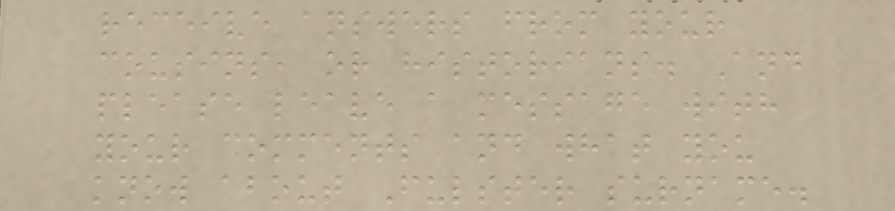receive answers from your
cousins, or historians. And
please leave a message with
your comments and what you
know about Fulster surname.
